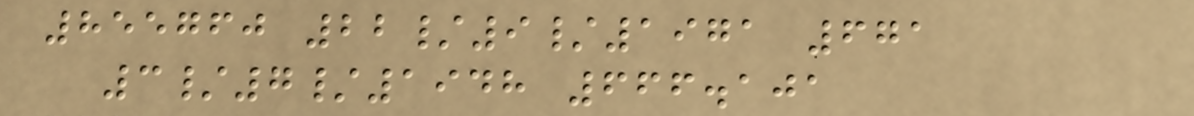855760 22/9/1971 671
3/7/1948 666.101
